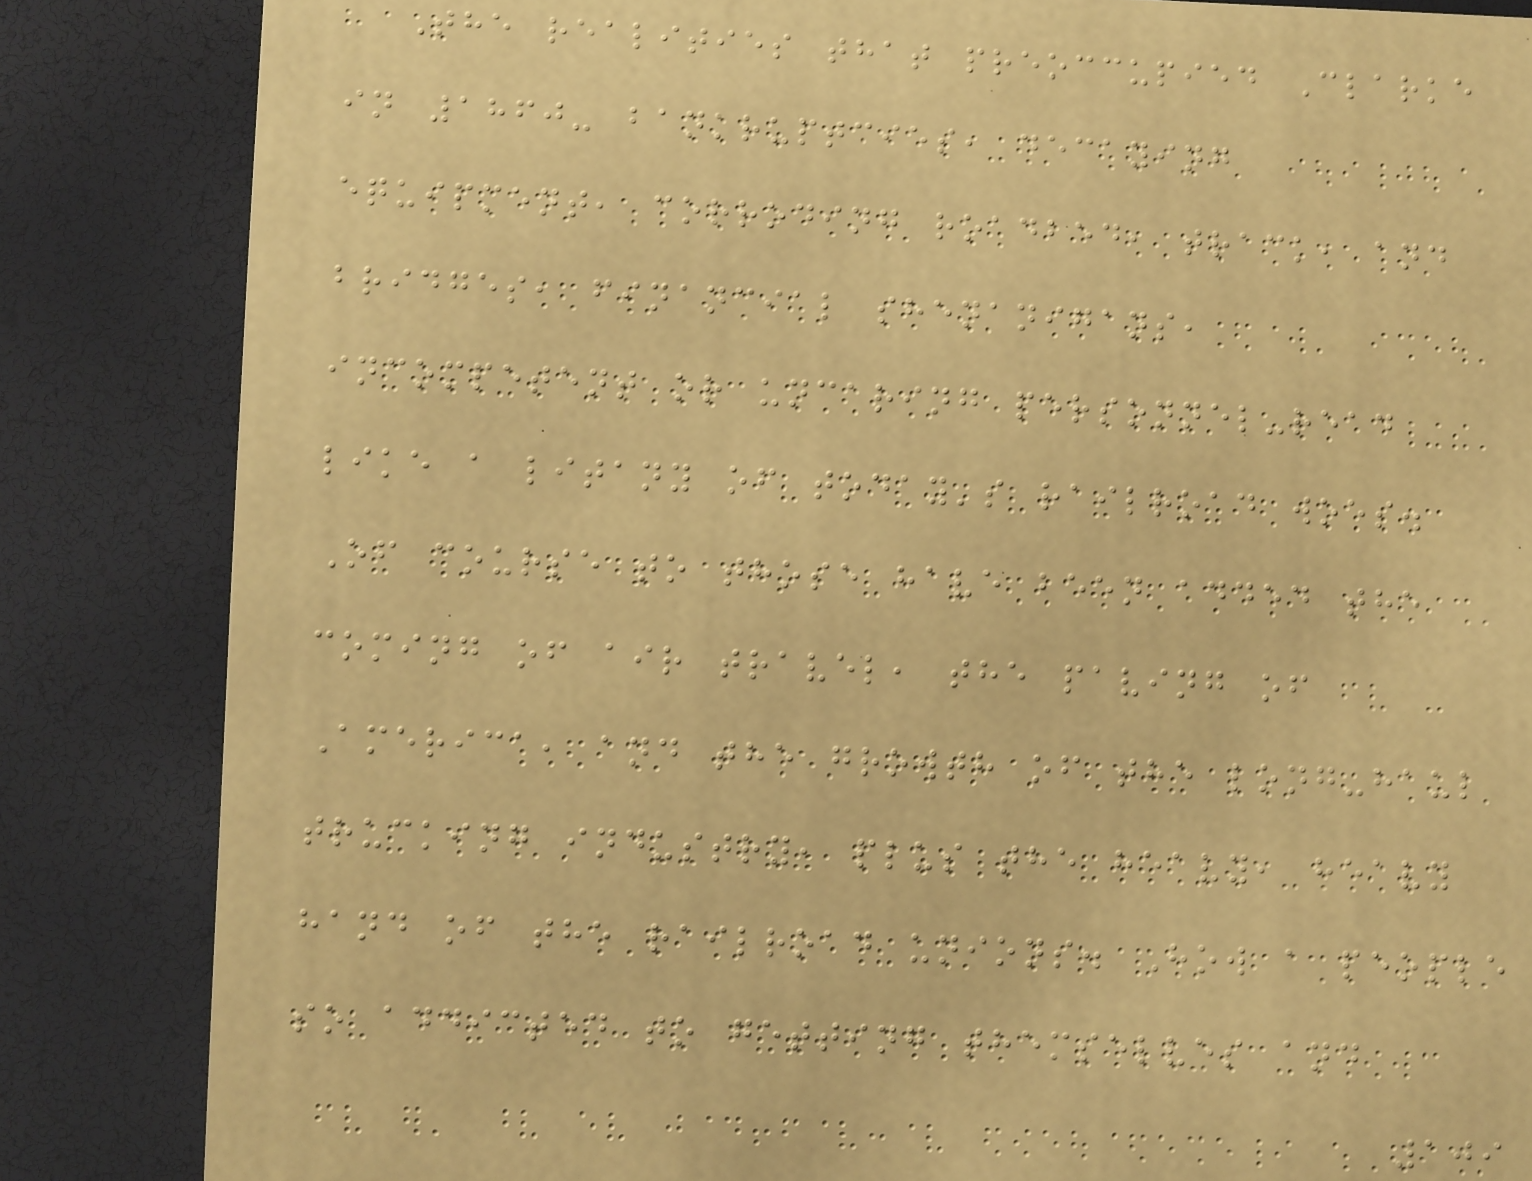The realities that preoccupied Clarke
in 1860- bankruptcies, decaying
equipment, corroding roadbed, track, and
bridges, financial shenanigans,
incompetent or uncaring personnel-read
like a litany of today's railroad woes.
Of course to those have been added the
coming of air travel, the paving of
America, and the growth of the long-haul
trucking industry, plus the heavy, heavy
hand of the railroad unions. How a people
so addicted to getting themselves and
109
